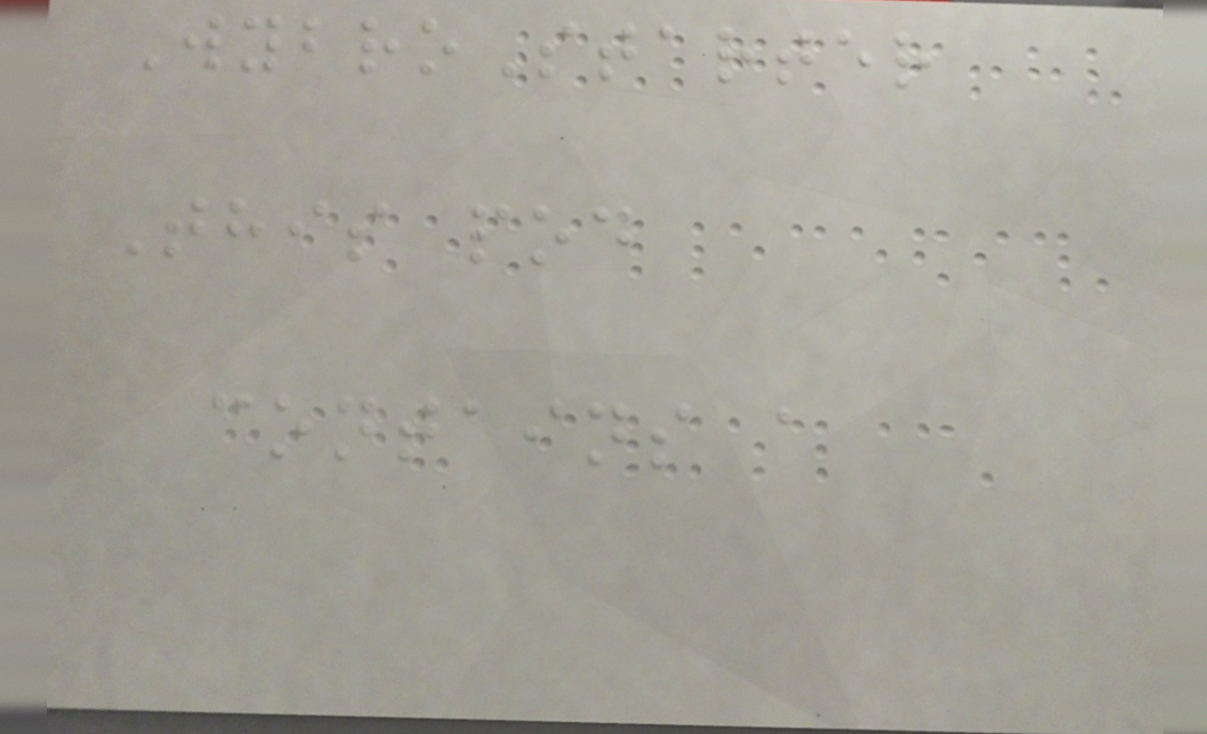WybroStarter
This pod
contains a
